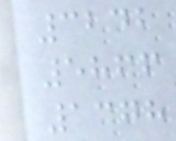3242
5866
1378
